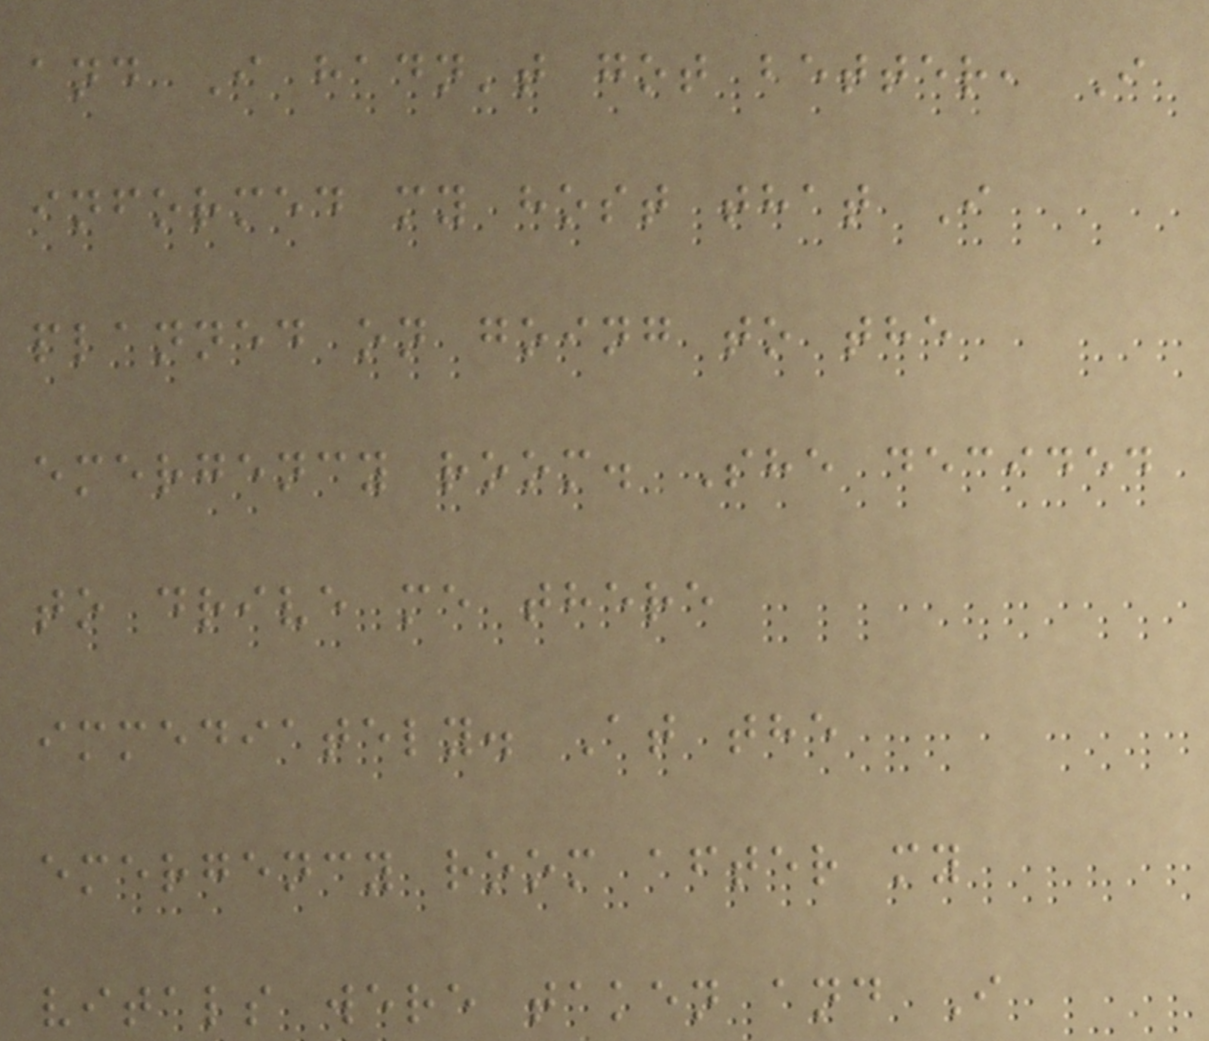and I hadn't got better, I
informed my host that I
planned on going to the
emergency room. She decided
to drive me there
immediately. At the
emergency room after my
vitals were taken and I
